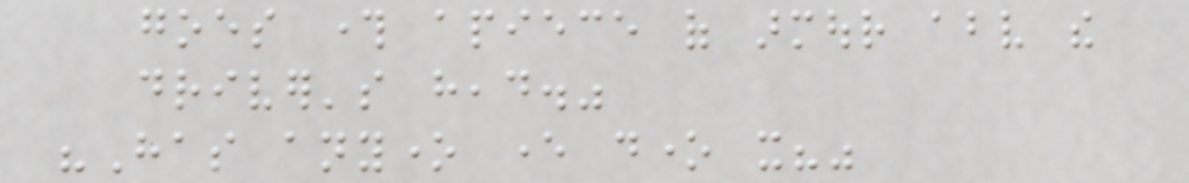goes through apiece of armour above the
driver's head."
"Has anyone ever done it?"
